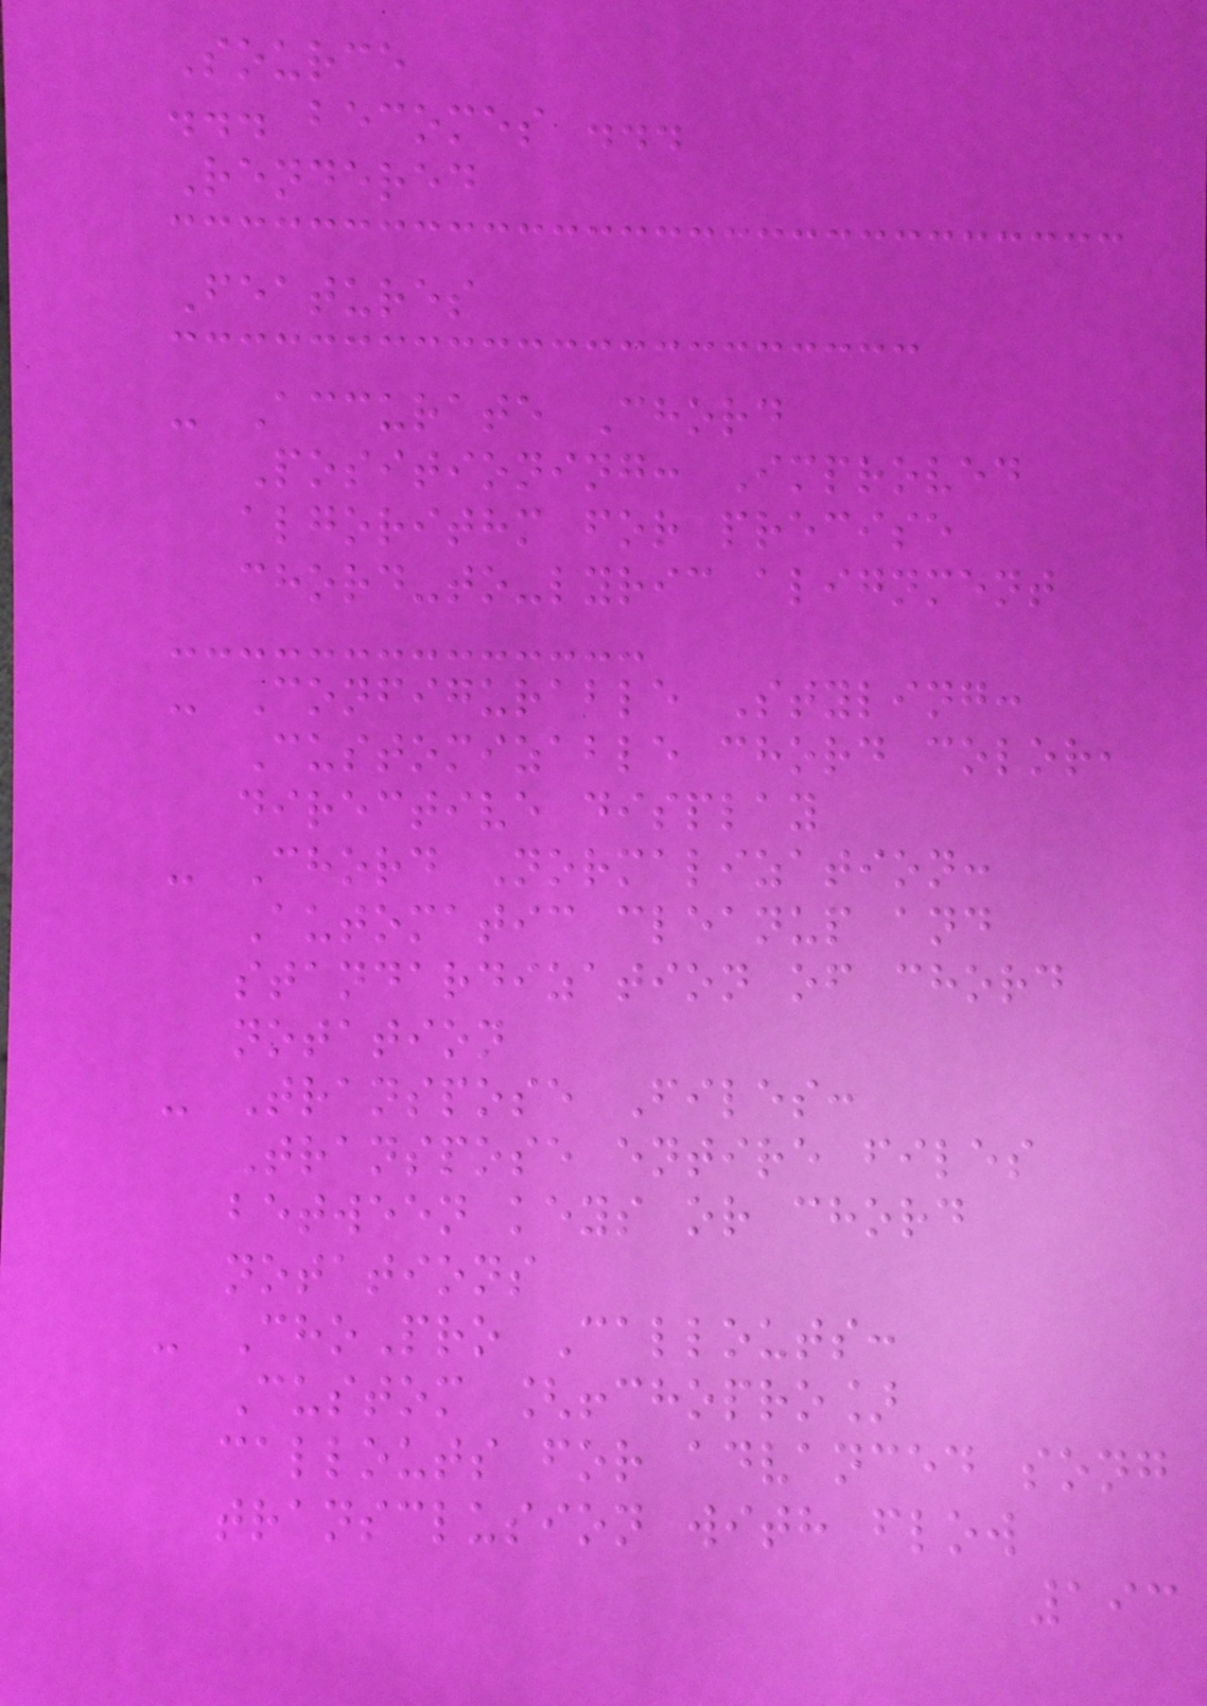Source
... becomes ...
Rendered
Features
- Accurate Chord
Positioning: Improved
algorithm for precise
chord-to-lyric alignment
- Configurable Styling:
Customizable chord color,
directive display
- Chord Normalization:
Automatic cleanup and
standardization of chord
notation
- Transpose Files:
Transpose entire files
between keys or chord
notations
- ChoPro Callouts:
Custom [!chopro]
callouts for advanced song
transclusion with flow
193
